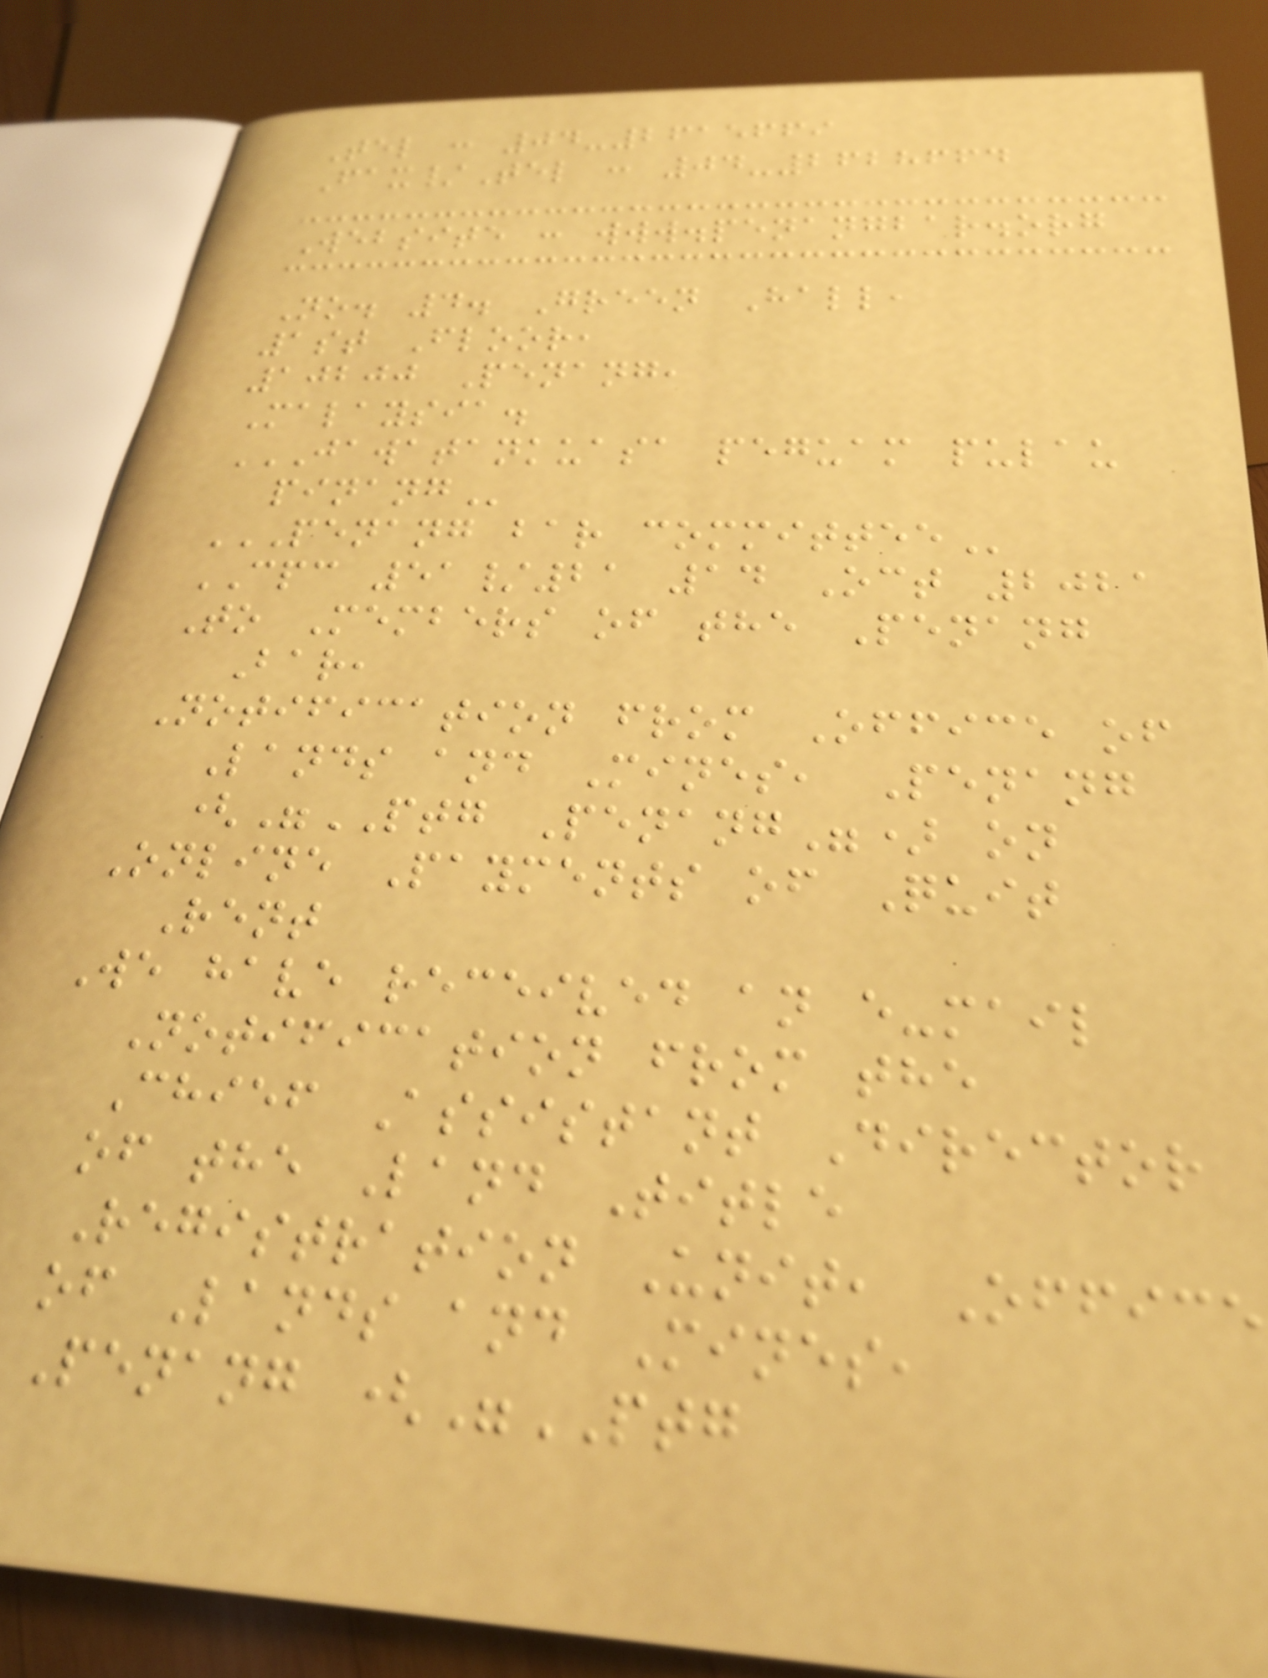Tel : 04-2615669
Fax/Tel : 04-2628664
Website : www.penangbar.org
No. 4. Green Hall,
1st Floor,
10200 Penang,
Malaysia.
JAWATANKUASA PEGUAM PULAU
PINANG
PENANG BAR COMMITTEE
CPC 51/21 14 Oct 2021
To Members of the Penang
Bar,
Notification from Office of
Lands and Mines, Penang
("PTG Penang") on
Online Payments of Quit
Rent
We have received an e-mail
Notification from the
Chief Assistant Director
of the Land Title
Registration Unit, Office
of Lands and Mines,
Penang ("PTG
